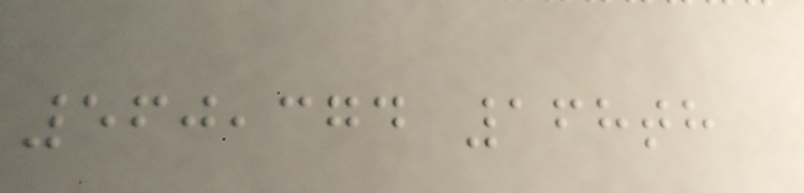560,374 168th
